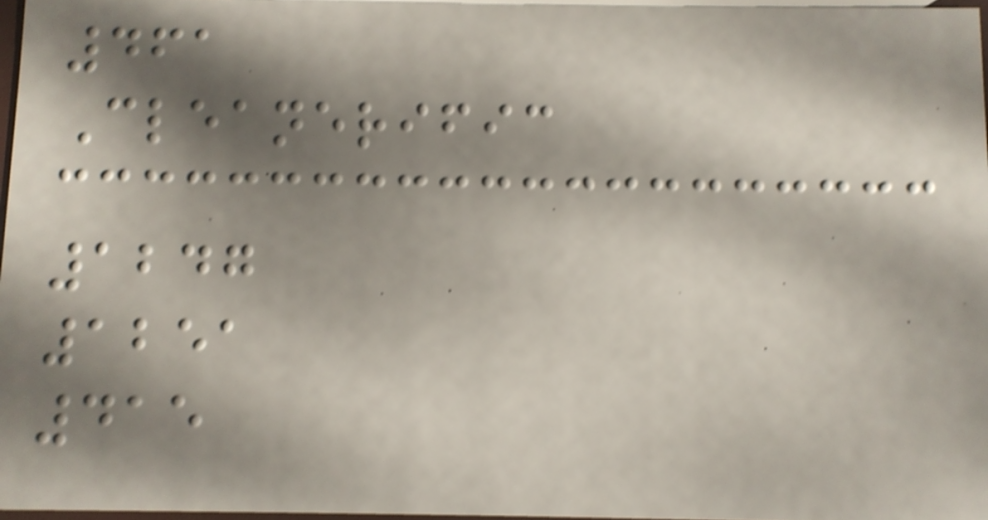461
Cleanerific
1247
1251
415
